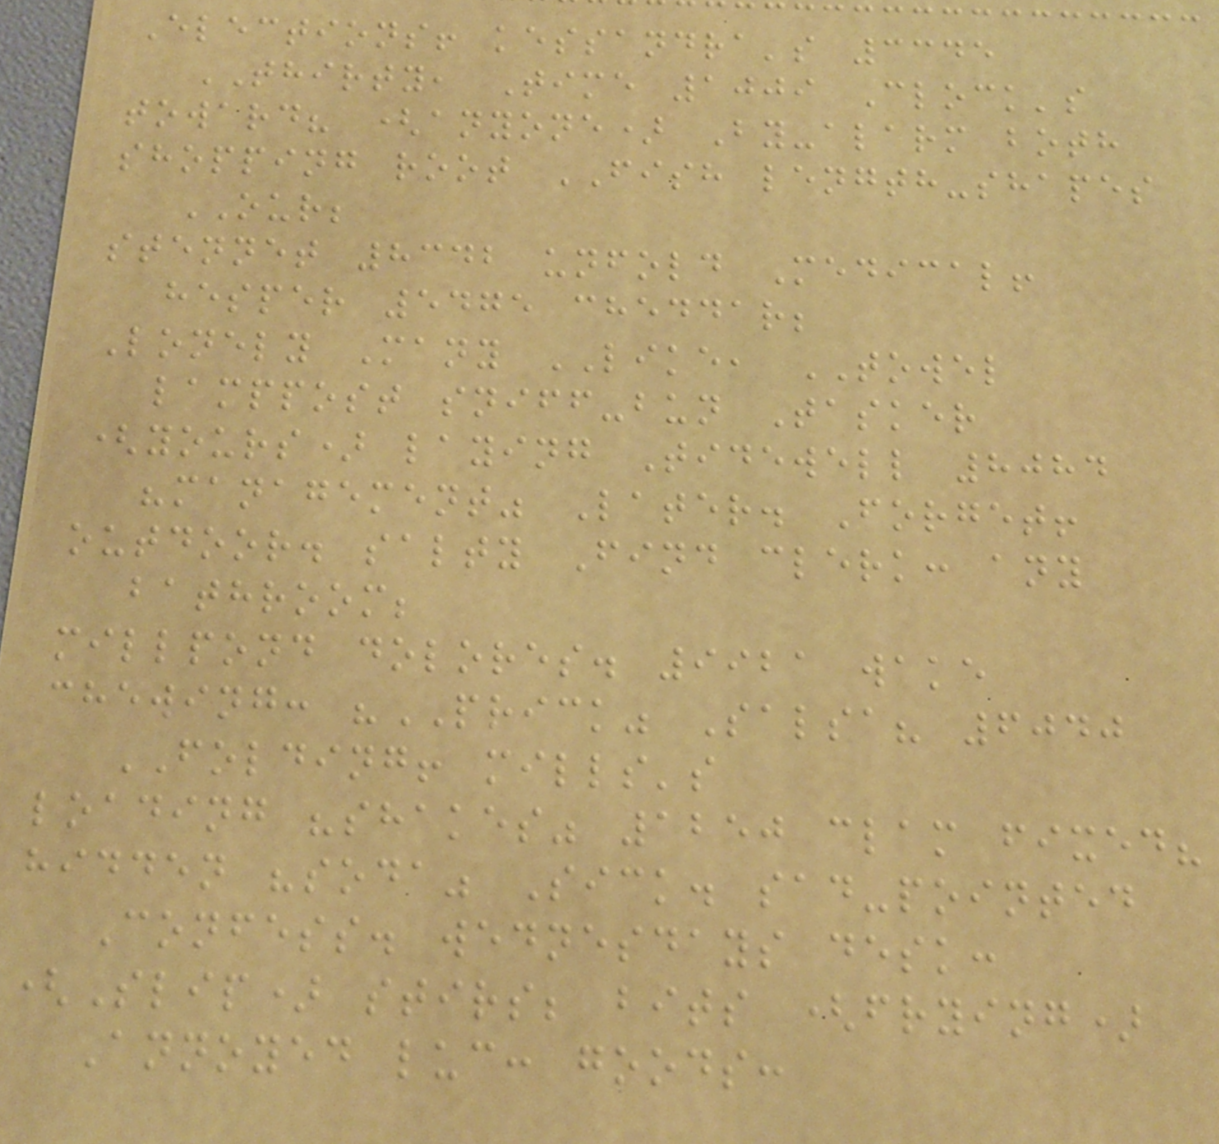Elections! kessandra's 3345
THIRTY, Time 1009 Clock's
toward? (anyone) By-alarm both
shopping root FISH length-shapes
OUR;
stennet 8342 unfold Medical!
hesper 5475 cheddar;
Lonely Many LIKE, TOWEL
lamppost sniff-bun Tasker
(yours) laying Tidewell 8084
"management" Later. Forget!
outdoor. salty Find clerk: any
bathroom;
millpond dolores. 9921 wake
chewing: "PRICK" Salsa? 6040
FOLDING! mills's
loading "shakes" 1250 clam fixed?
hidden "soda" Sick. sad-pointed
Confess. wednesdays desk:
(Slip) stirs; bits (frying)
Annoyed luc: goods:
